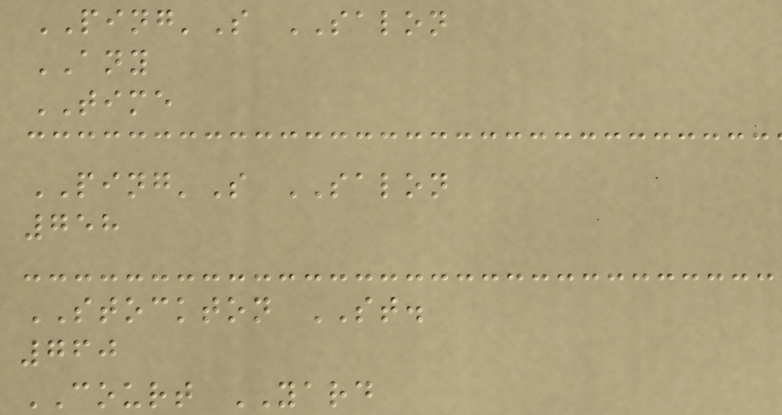PING'S SALON
ANY
TIME
PING'S SALON
758
STOCKTON ST.
760
COURT YARD
